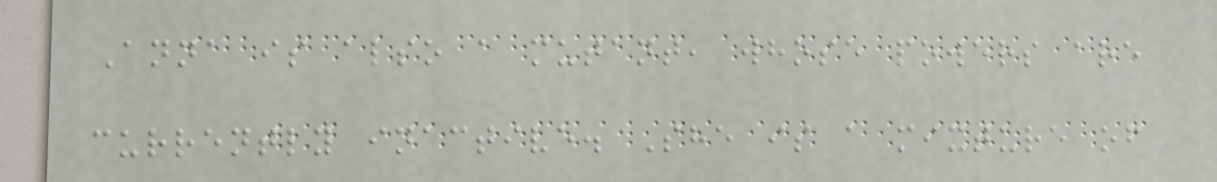Anna is also a mutant, whose powers are
currently inactive. She is a mixture of
